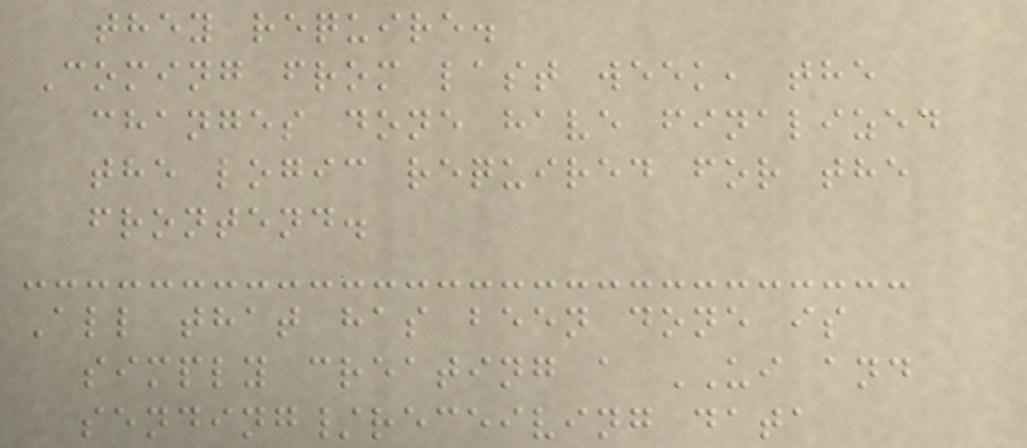they require.
Coming from last week, the
changes done have finalized
the logic required for the
frontend.
All that has been done is
simply creating a UI and
sending/receiving data
